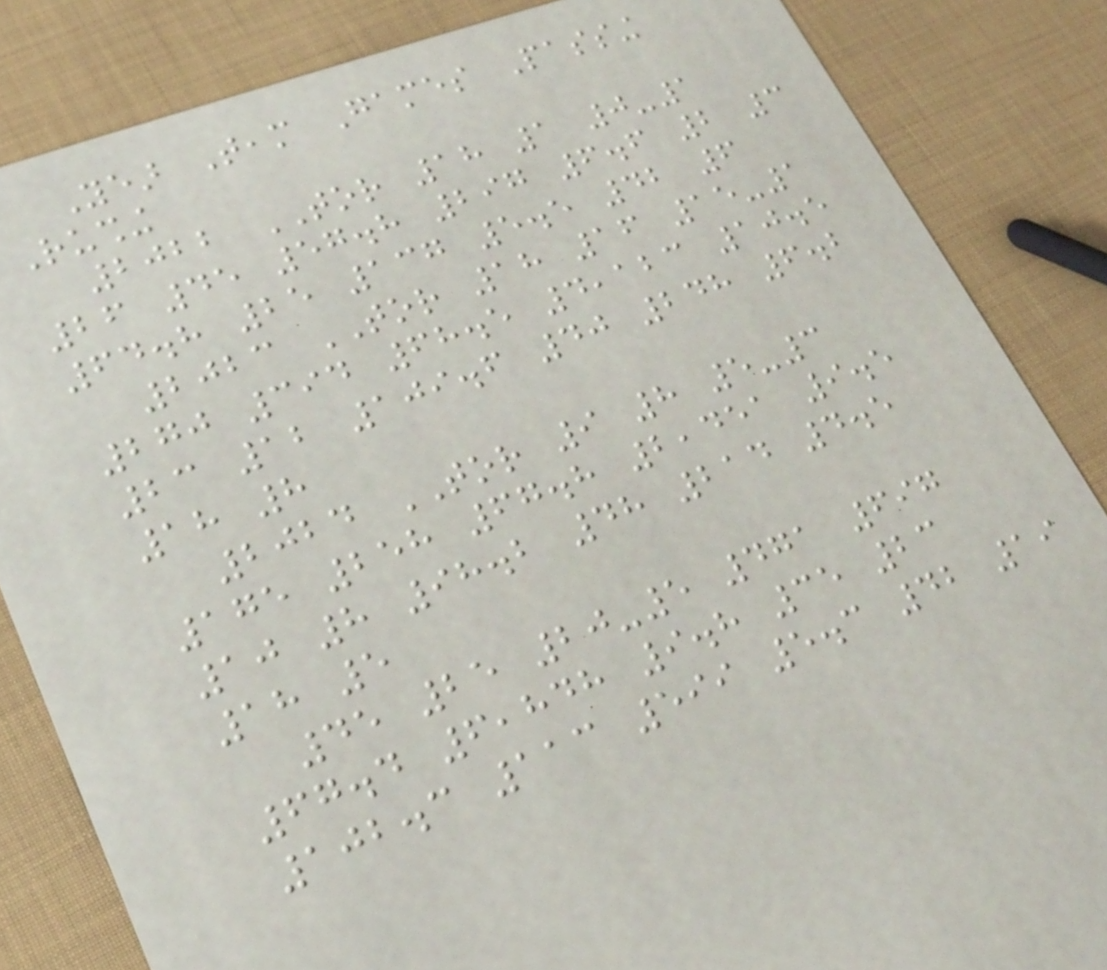Year Team Games Passing
Rushing
2022 TOR 18 1 0-1
26 45 57.8 297 6.6 2 3
64.8 25 137 5.5 42 6
2023 TOR 18 16 15-1
270 394 68.5 4,123 10.5
23 12 109.6 40 248 6.2
18 8
2024 TOR 9 8 5-3
175 258 67.8 2,451 9.5
10 8 98.2 48 214 4.5
18 5
45 25 20-5 471 697
67.4 6,848 9.8 35 23
102.3 113 599 5.3 42 19
